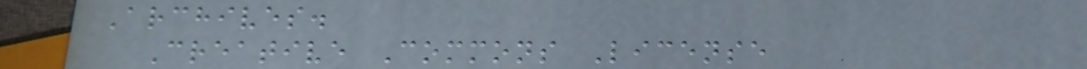Archives.
Creative Commons License
